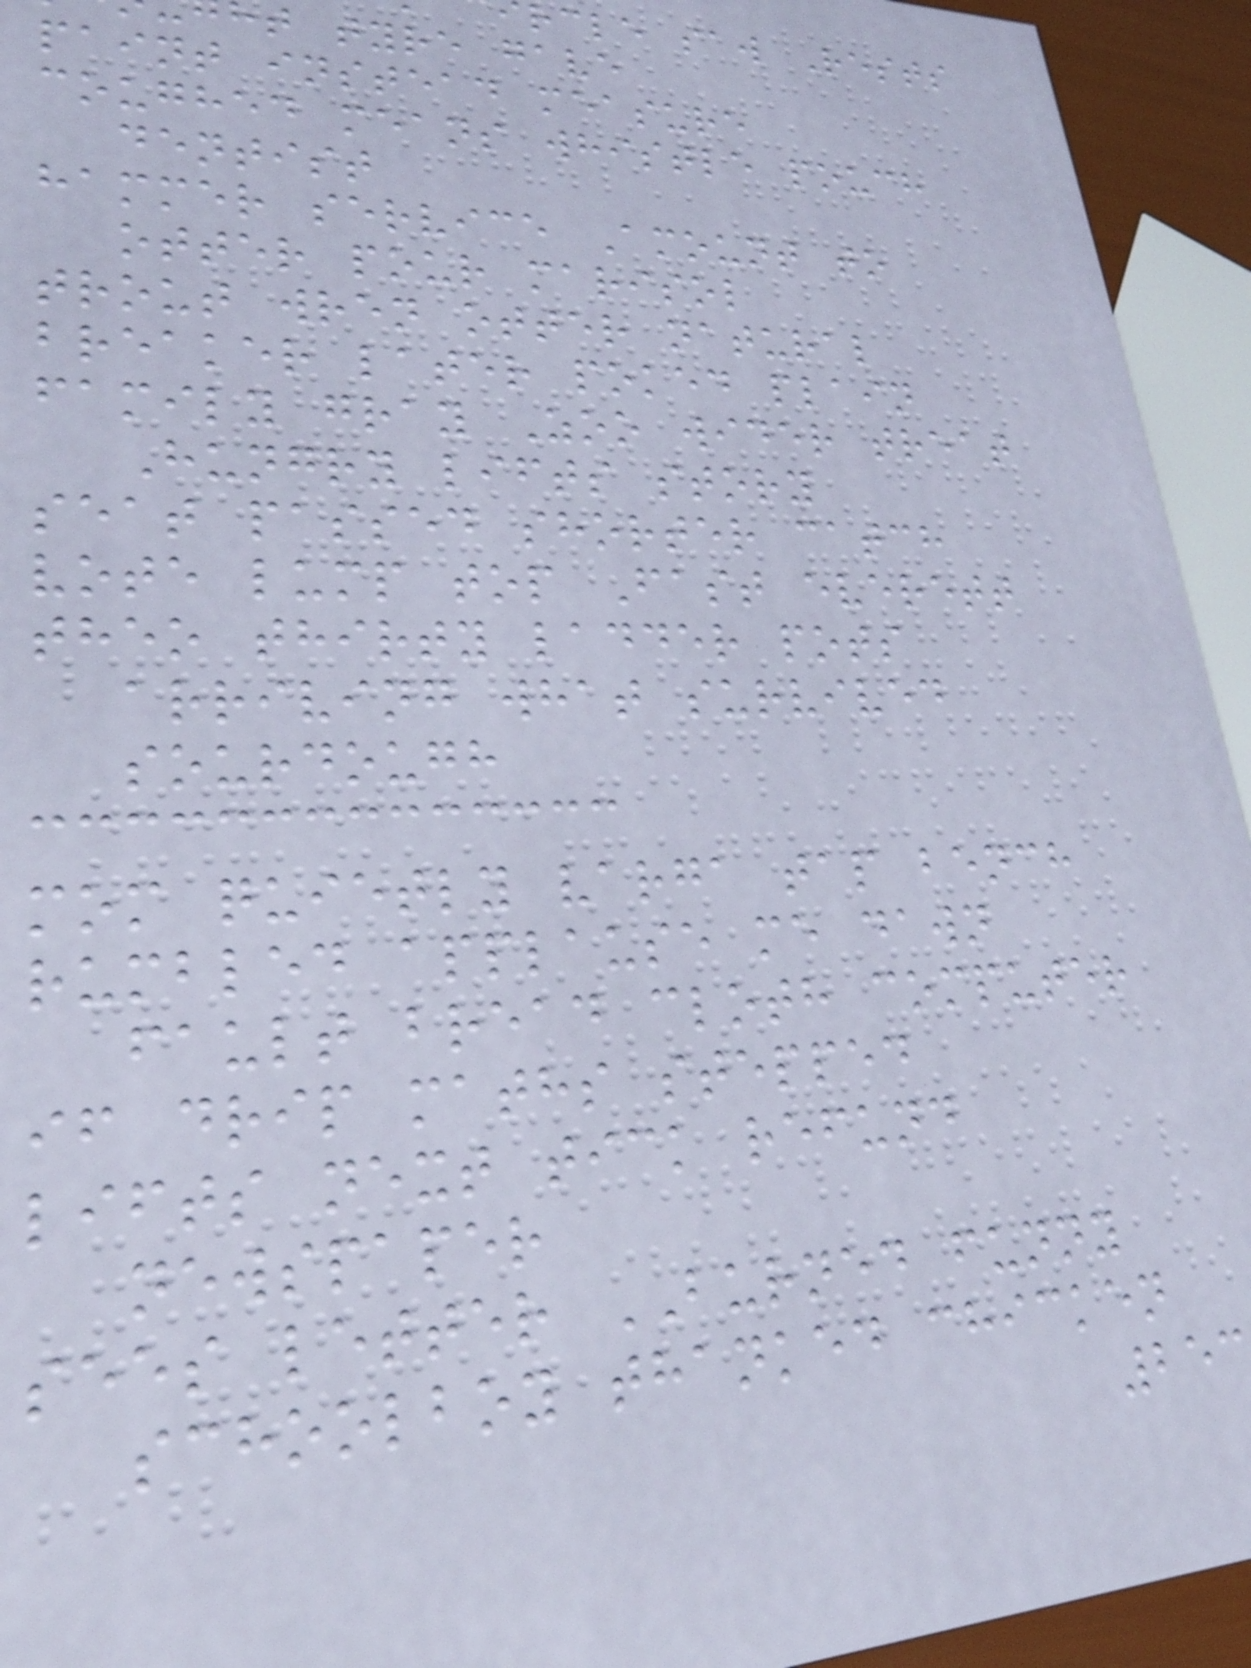rcle saw Rests
t tyre gave
paint instead measure
coughed means whistle pouch
dentist
hammer service Amount to
otter pour marisol
trout wren otter natural
breaker later poked plain
family gray Zoo wider treat
Hungry lifts story
seat passed shorter catch
vote lump top Fast everett
theo thirty ladder pots
arriving what survived
sourdough
mom quietly varga tap bench
rumbled applause me dawn
fault bread cloth computer
if drip maths stepped
lifts next tick refund
newspaper
sees letter BURNED funny
schoolboy thanked chicken
253
